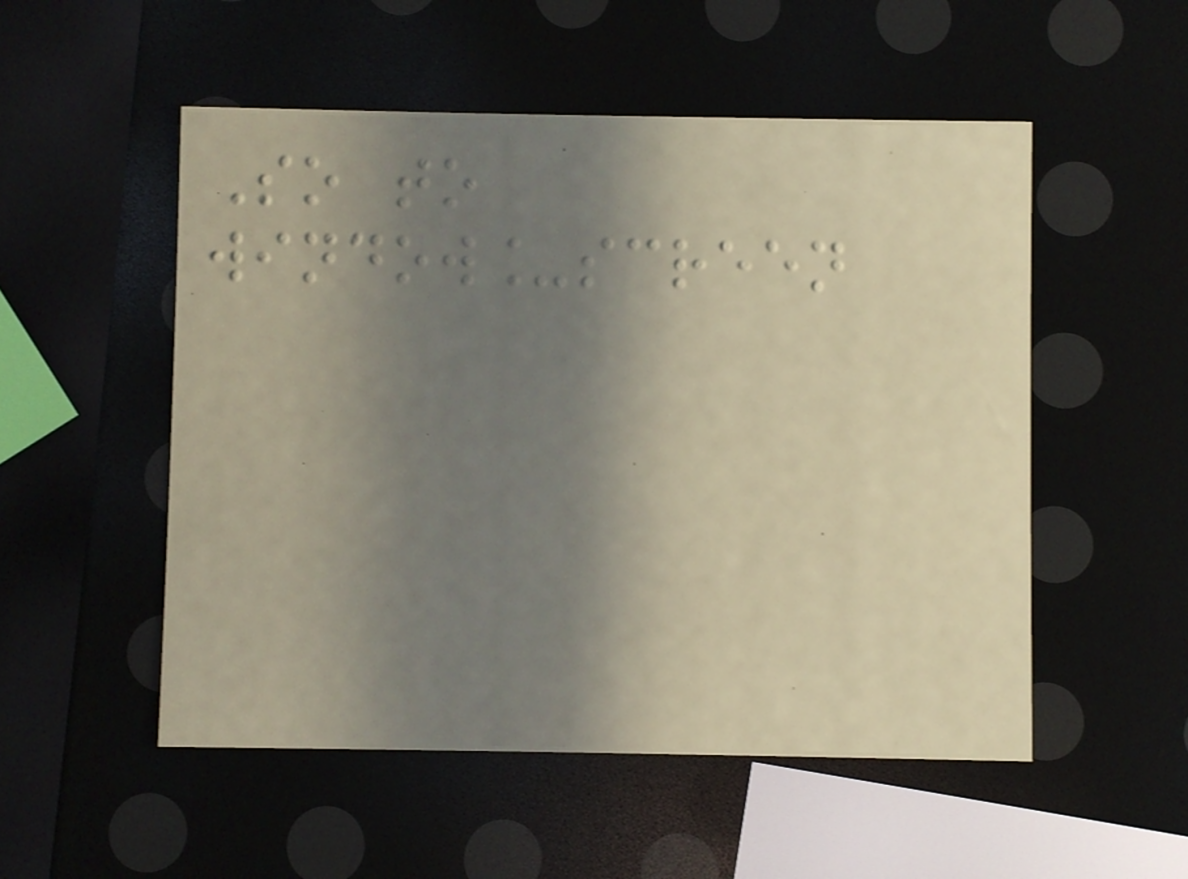So to
window_screen
